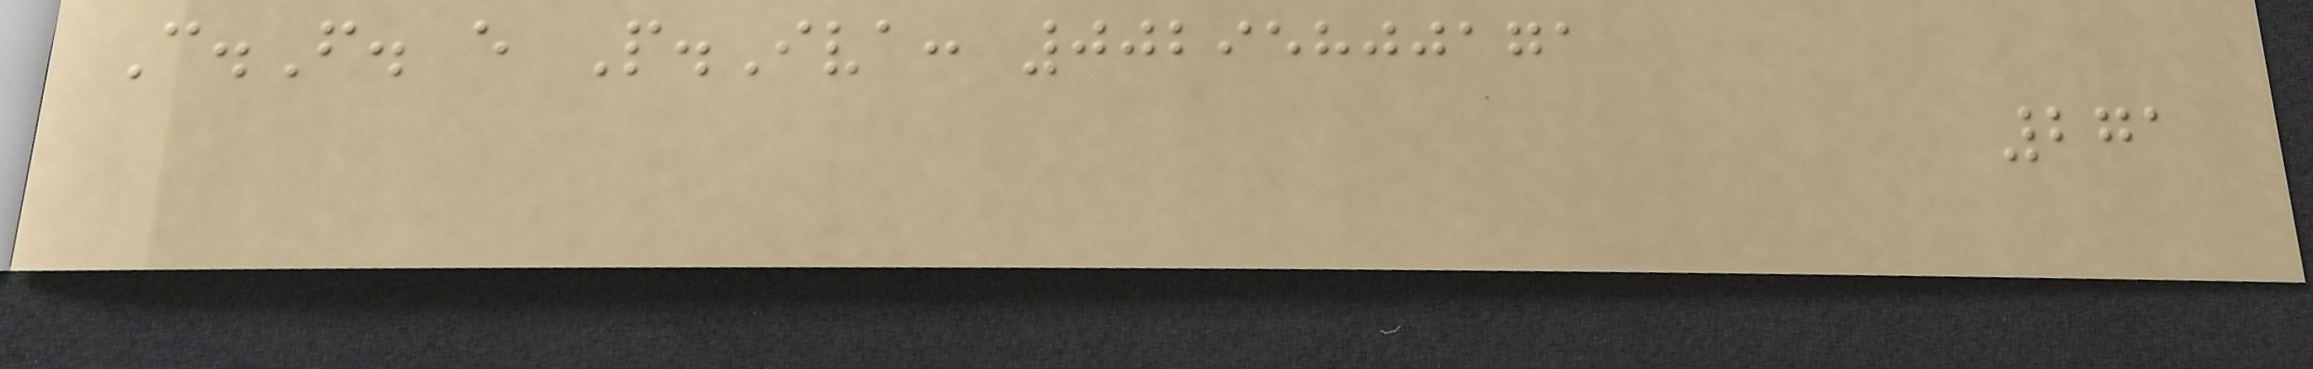C.F. e P.Iva: 00295800171
271
